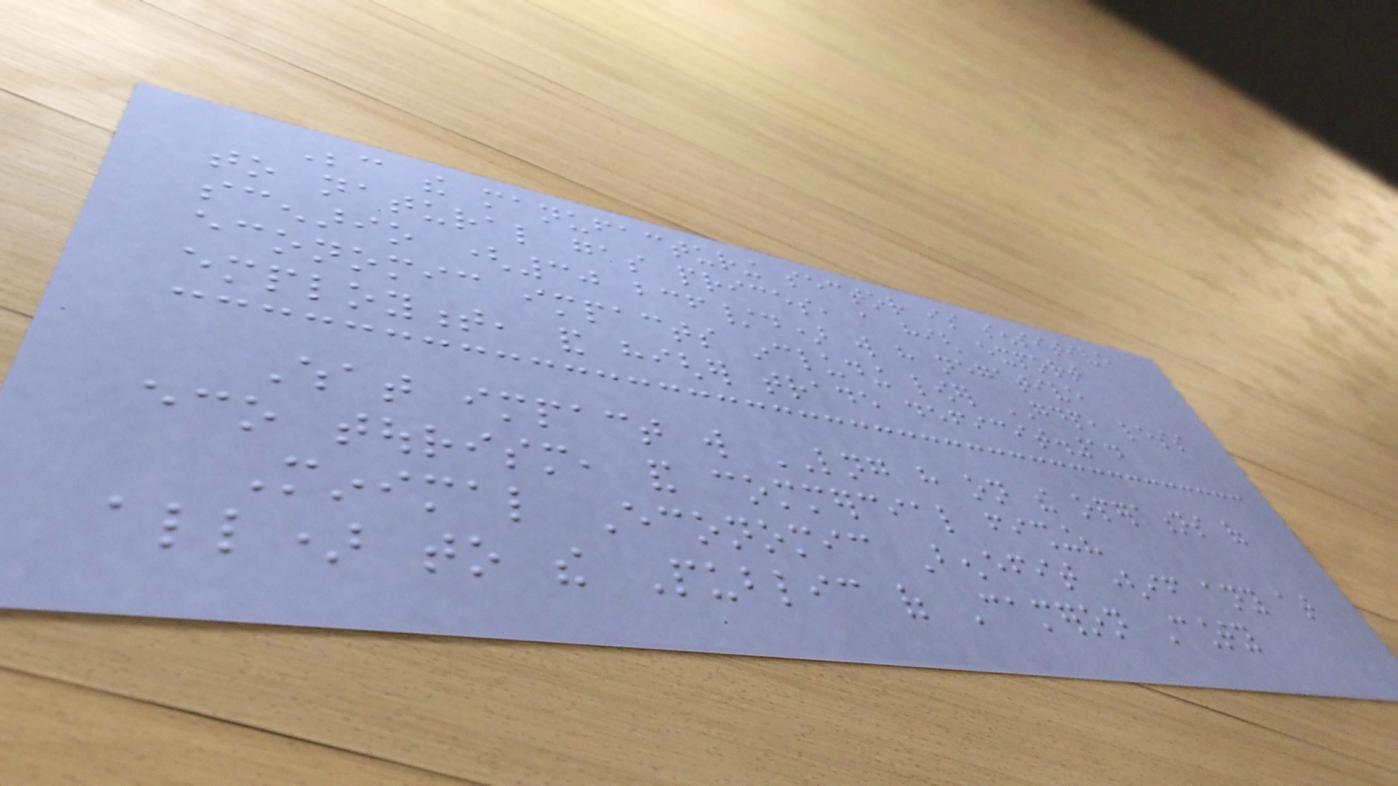Because the manufacturing sector is sensitive
to natural gas prices, a high export
scenario (30 bcf/d) will have negative
economic impacts including lower GDP, less
employment, and higher trade deficit.14
What impact will LNG have on the operations of
eco tourism, and commercial fishing?
Minimal Economic Benefit (if any at
all) to the Public of Cameron County
